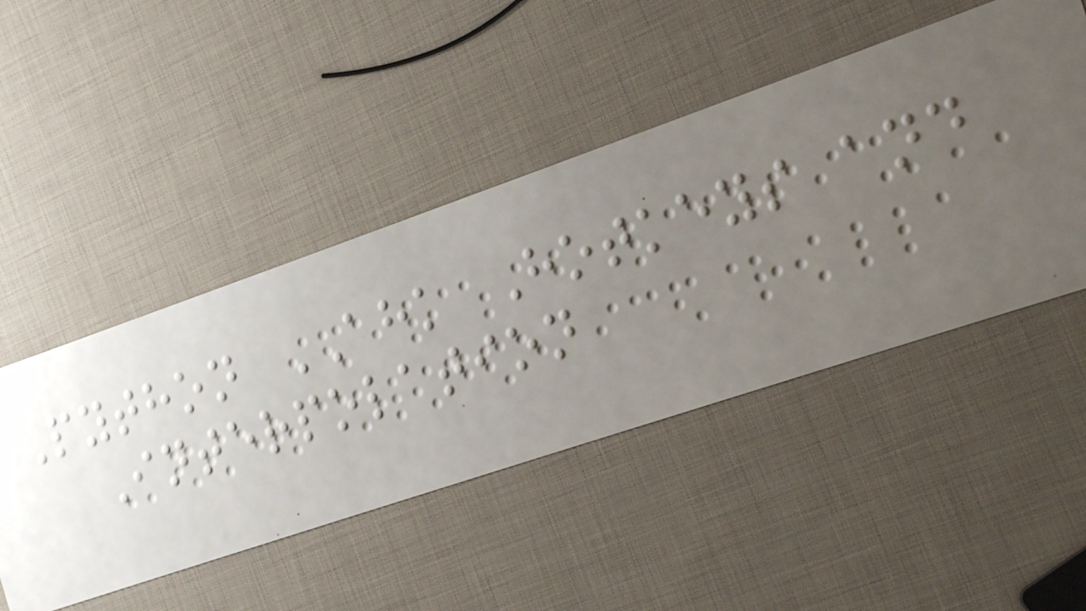Python AHK Hotkeys and
Interpolation
